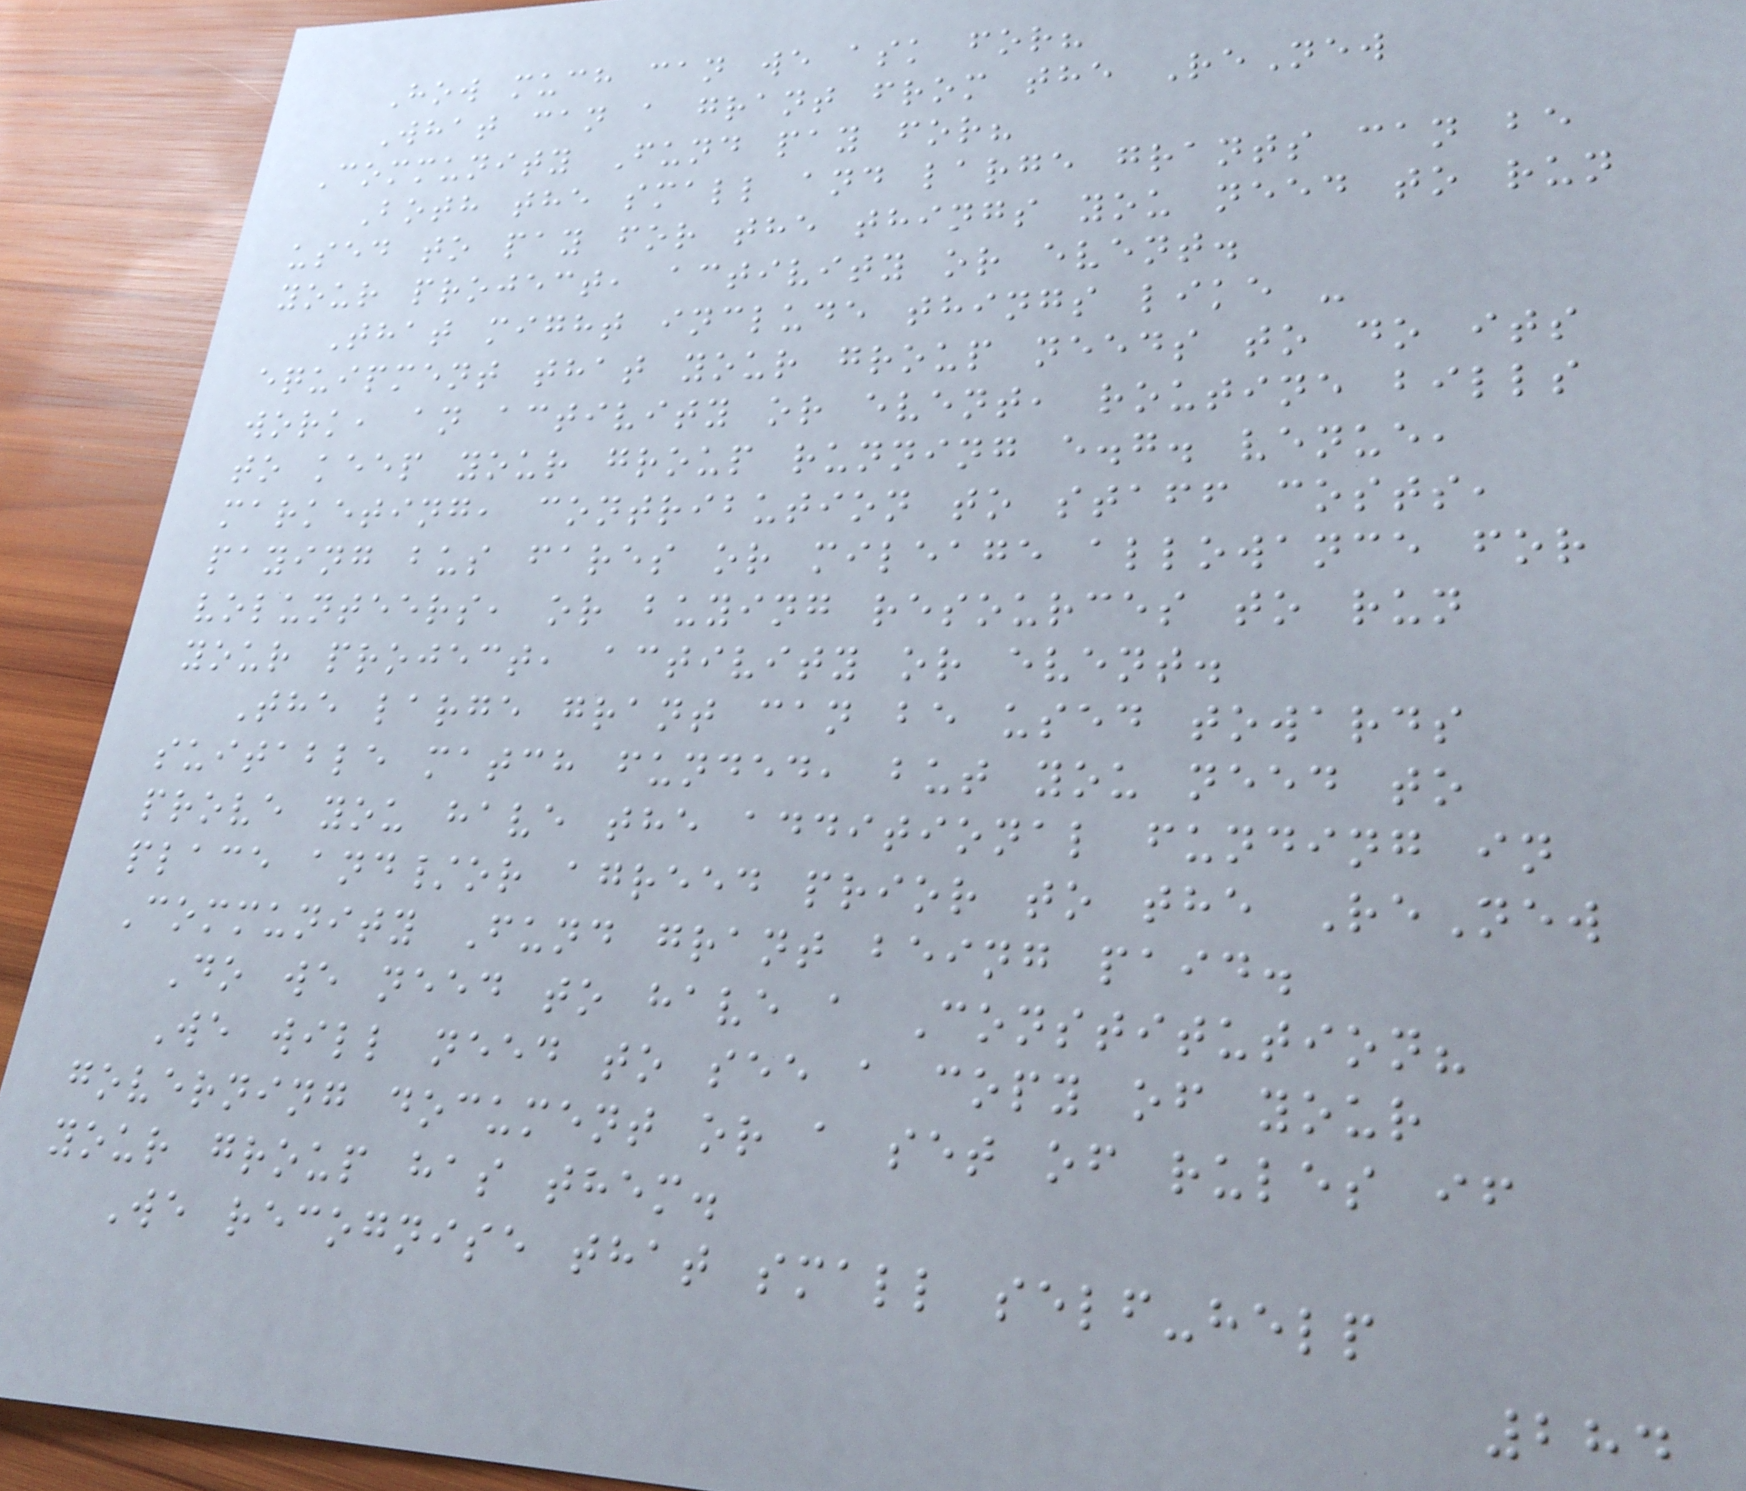How much can we ask for?
What can a grant from the ReNew
Community Fund pay for?
Both the small and large grants can be
used to pay for the things you need to run
your project, activity or event.
That might include things like -
equipment that your group needs to do its
work, an activity or event, routine bills
to keep your group running e.g. venue,
marketing, contribution to staff costs,
paying bus fares or mileage allowance for
volunteers, or buying resources to run
your project, activity or event.
The large grant can be used towards
suitable match funded, but you need to
prove you have the additional funding in
place and/or agreed prior to the ReNew
Community Fund grant being paid.
Do we need to have a Constitution?
We will need to see a copy of your
governing document or a set of rules if
your group has them.
We recognise that small self-help
284
